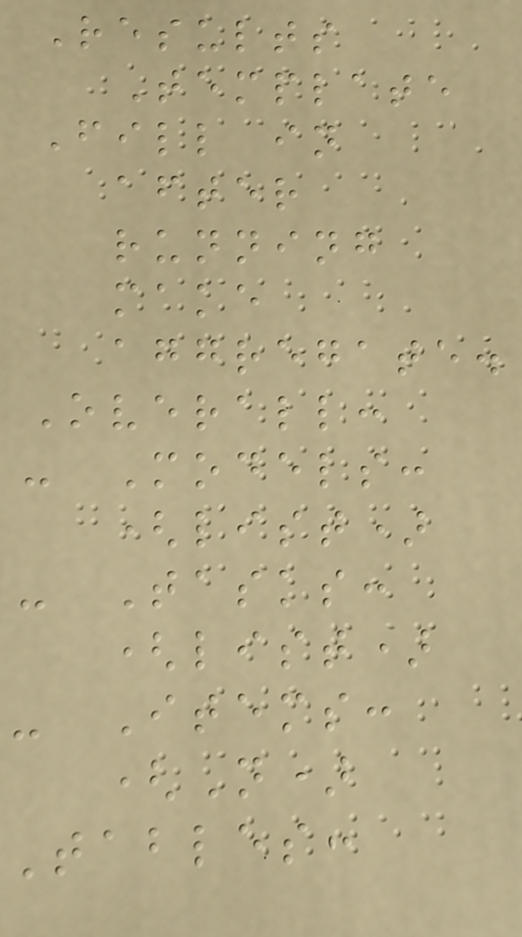Results
Template
Fill in
after
running
make
aggregate.
Overall:
- Models:
(list)
- Tasks:
(list)
- Items:
(N)
Tables:
